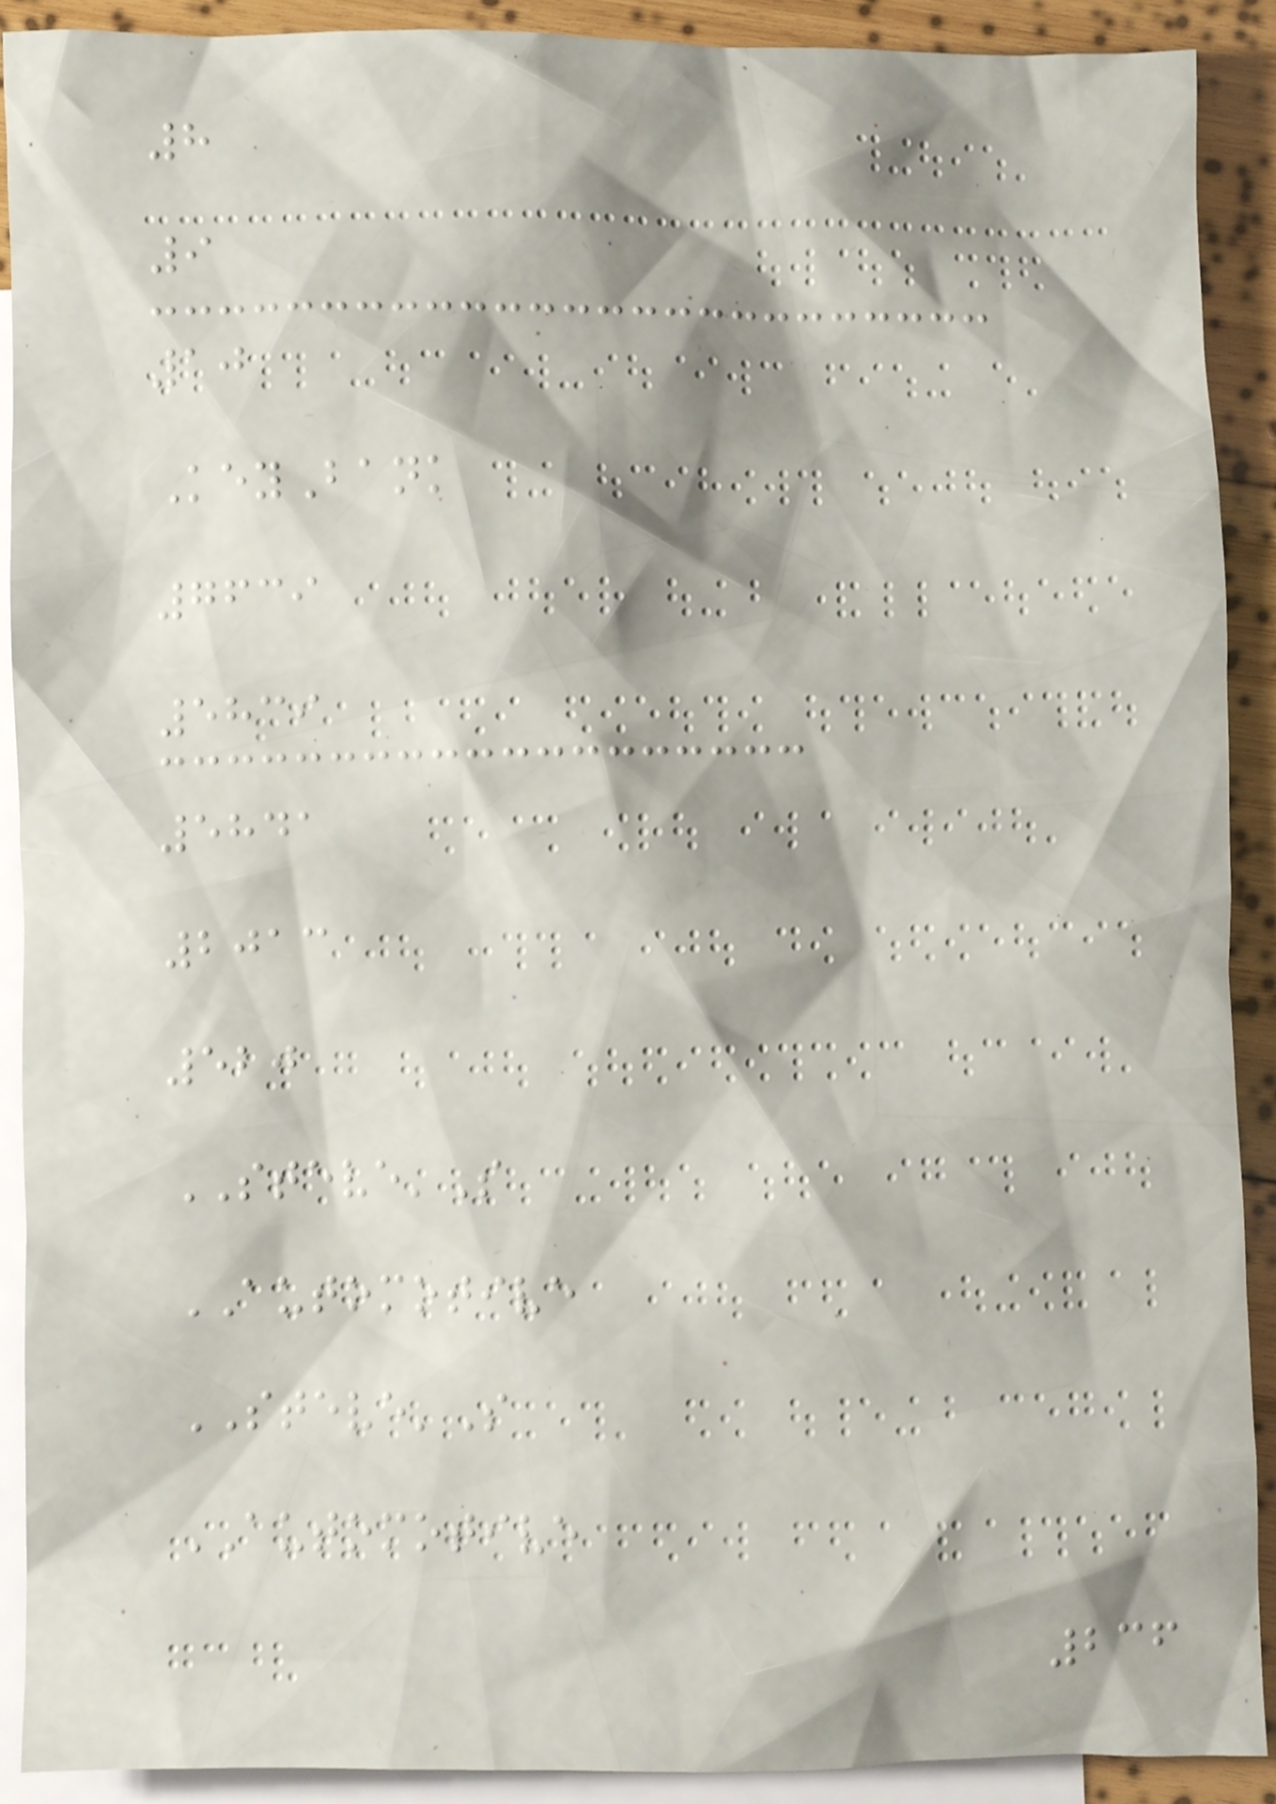8
9
10
KeyBank
7639
5839
5841
2013
520
STEVE'S
AUTOMOTIVE
STEVE'S
AUTOMOTIVE
236
